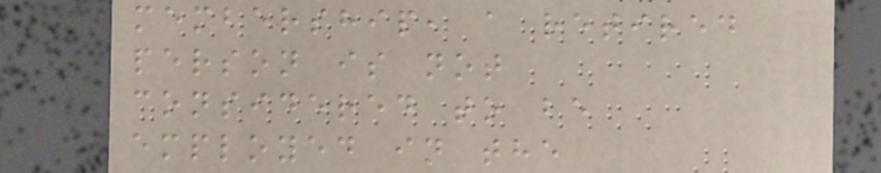membership, a retired
person is not
considered to be
employed in the
